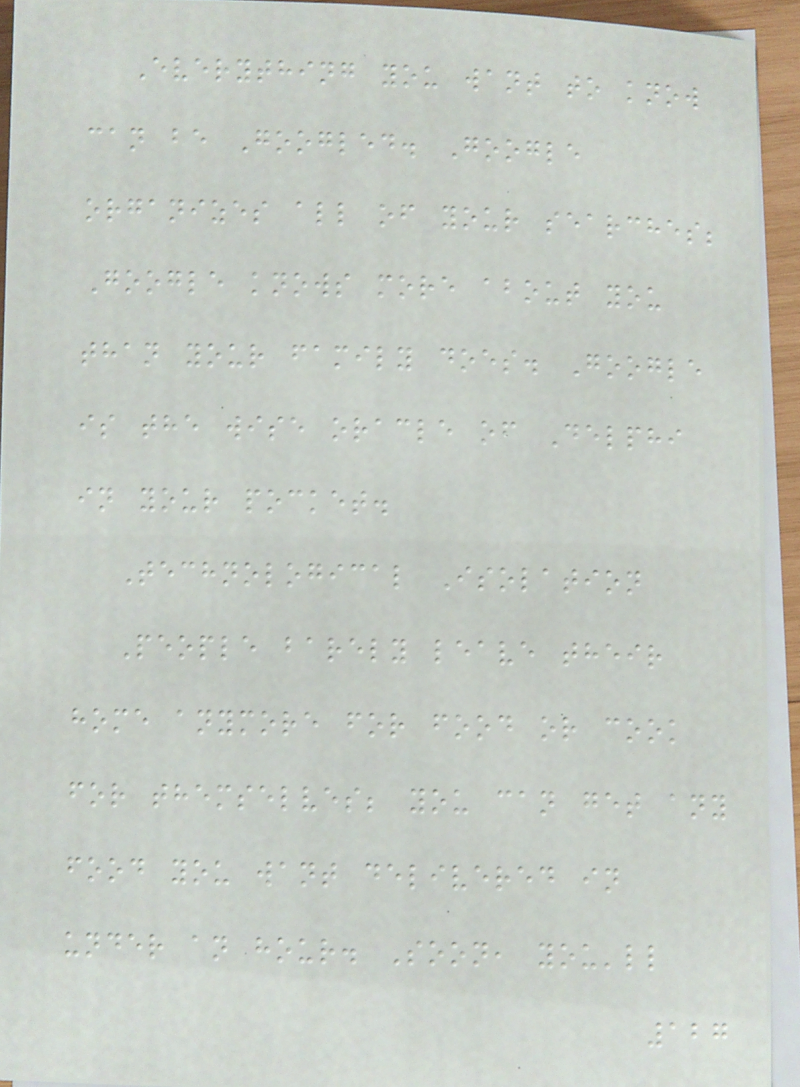Everything you want to know
can be Googled. Google
organizes all of your searches;
Google knows more about you
than your family does. Google
is the wise oracle of Delphi
in your pocket.
Technological Isolation
People barely leave their
home anymore for food or cook
for themselves; you can get any
food you want delivered in
under an hour. Soon, you'll
127
